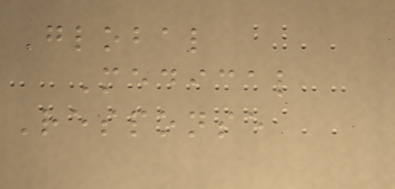Global
Medical
Response
